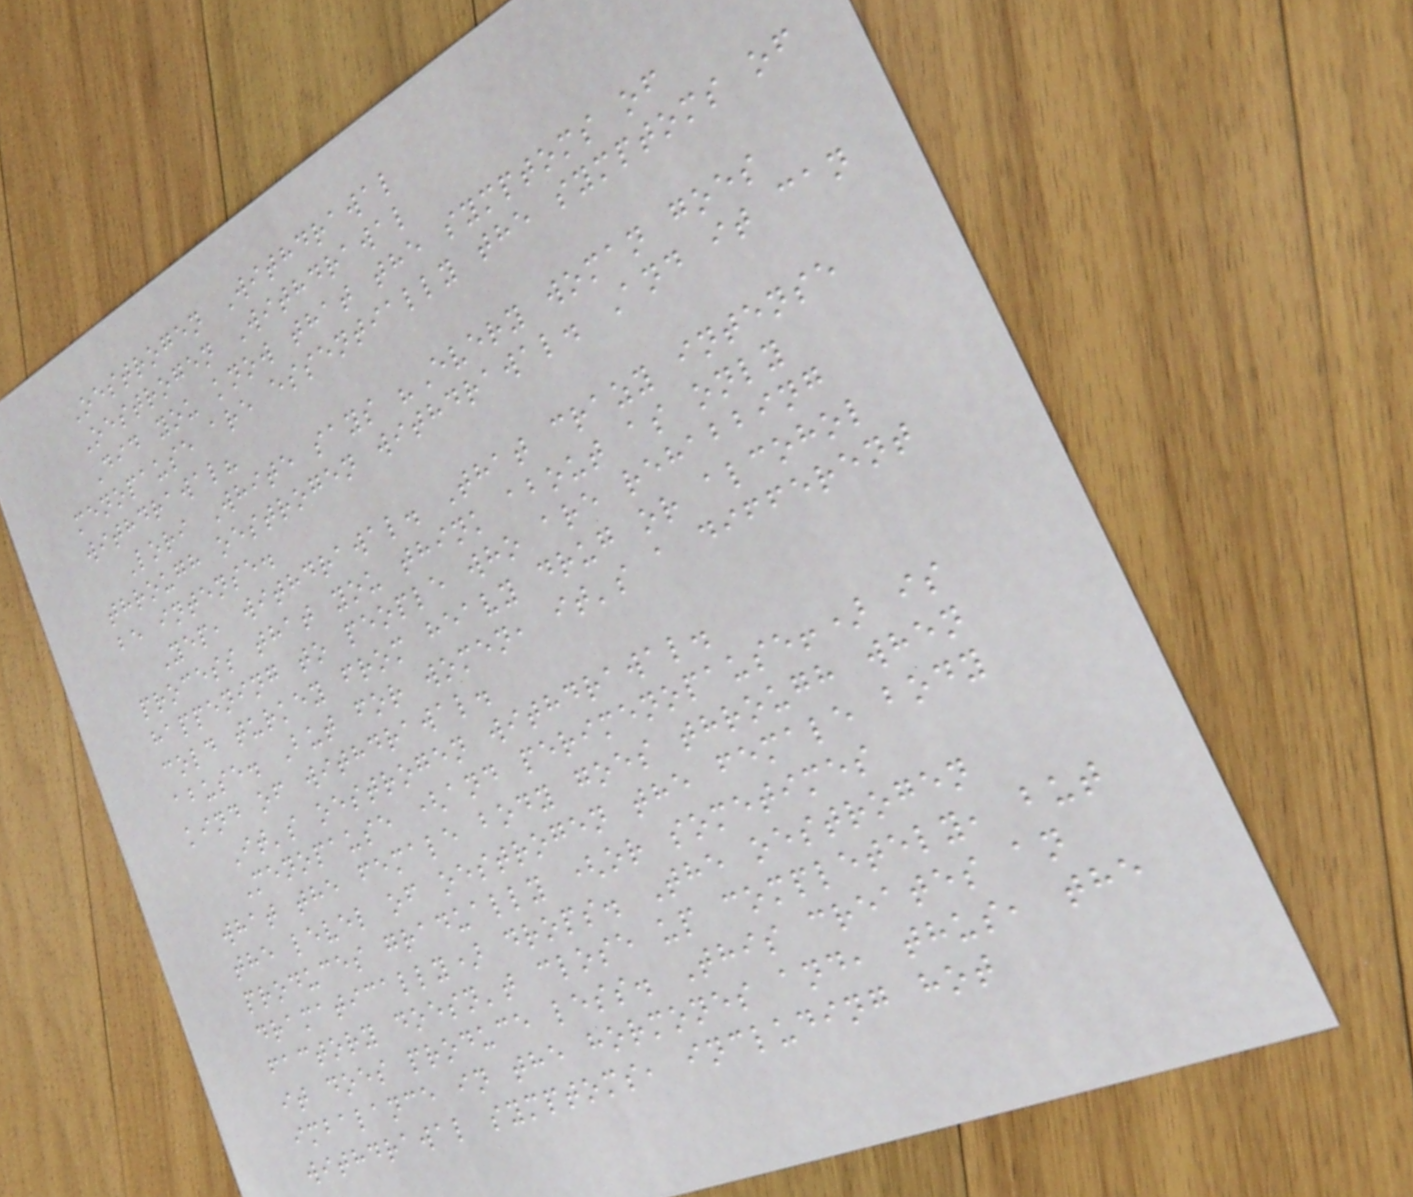Oestrogen Withdrawal
Oestrogen Withdrawal
Did you know that the symptoms of
menopause are essentially the symptoms of
withdrawal?
Lori White says "Every woman goes
through oestrogen withdrawal. And it can
be intense.
Yep, withdrawal. That crazy intense
process that you think about as only
happening to people who are rehabbing
cold turkey from heavy drug or alcohol
abuse. But for women, it's a different
kind of withdrawal.
It's oestrogen withdrawal.
Menopause (and perimenopause!) is
what the female body goes through when
the level of oestrogen the female body
produces gradually (or sometimes
dramatically) drops. The oestrogen
factory doesn't close up completely, but
it does produce less. This creates an
imbalance in the hormones and, thus, the
withdrawal symptoms, including hot
